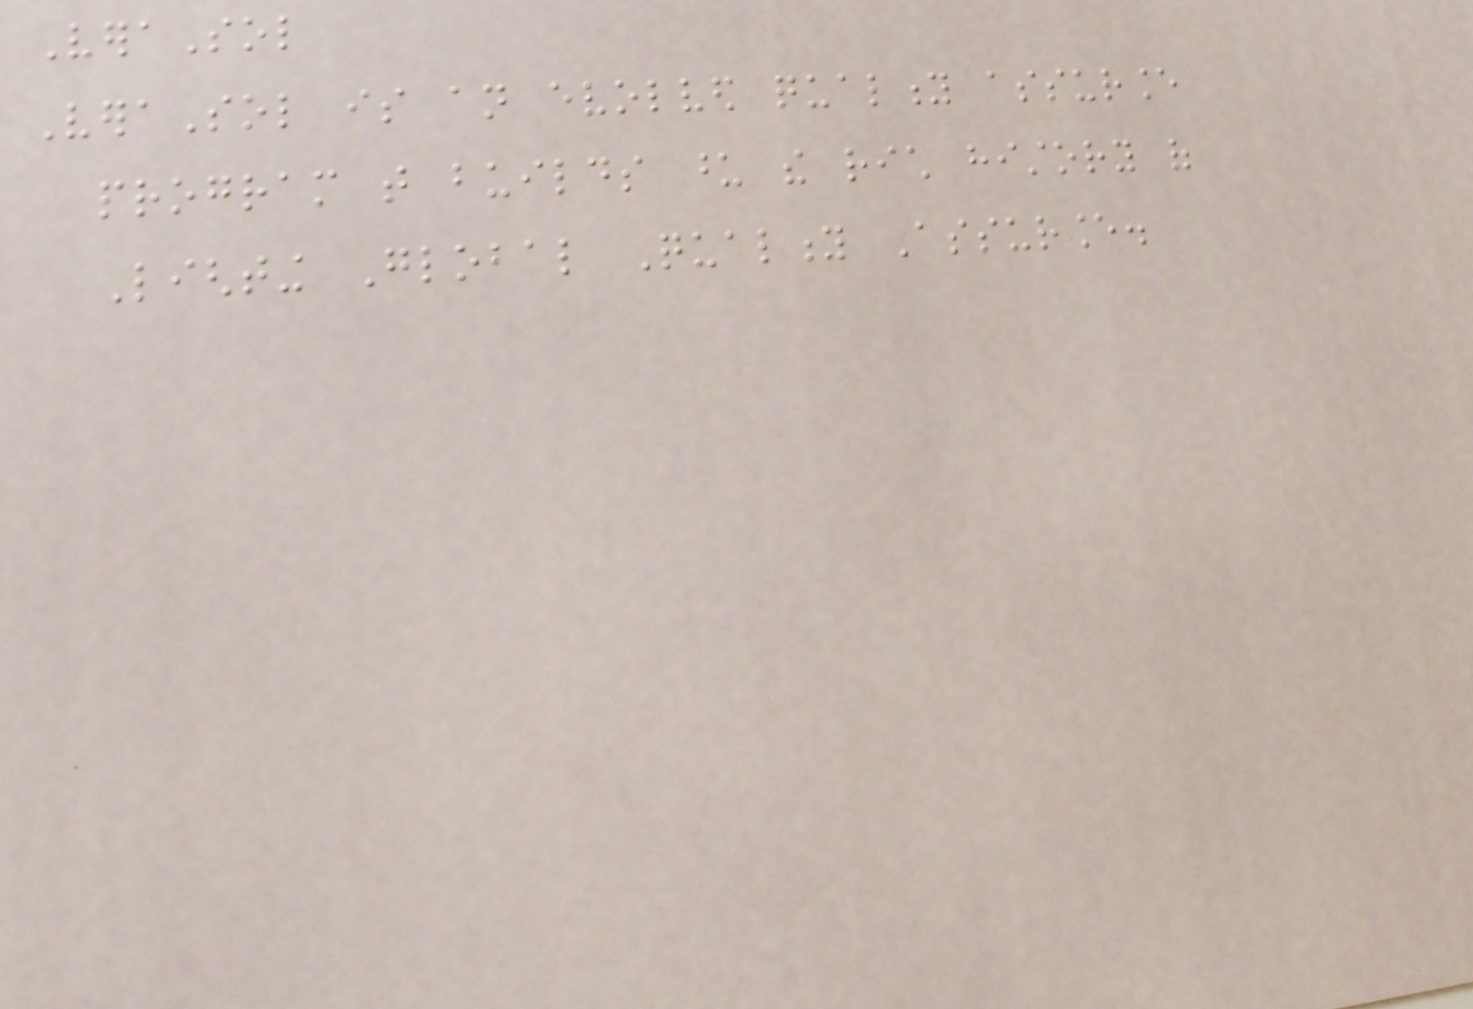VeraSol
VeraSol is an evolved quality assurance
program that builds upon the rich history of
Lighting Global Quality Assurance.
